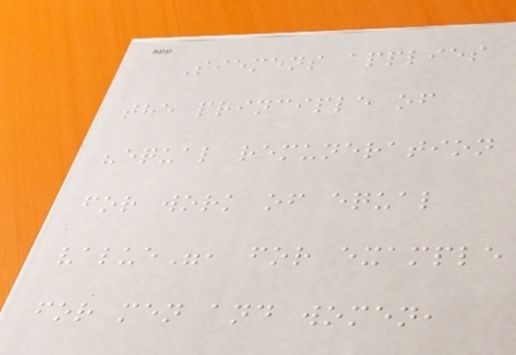Siemens applies
the principle of
"equal remuneration
for work of equal
value", for example
for men and women,
